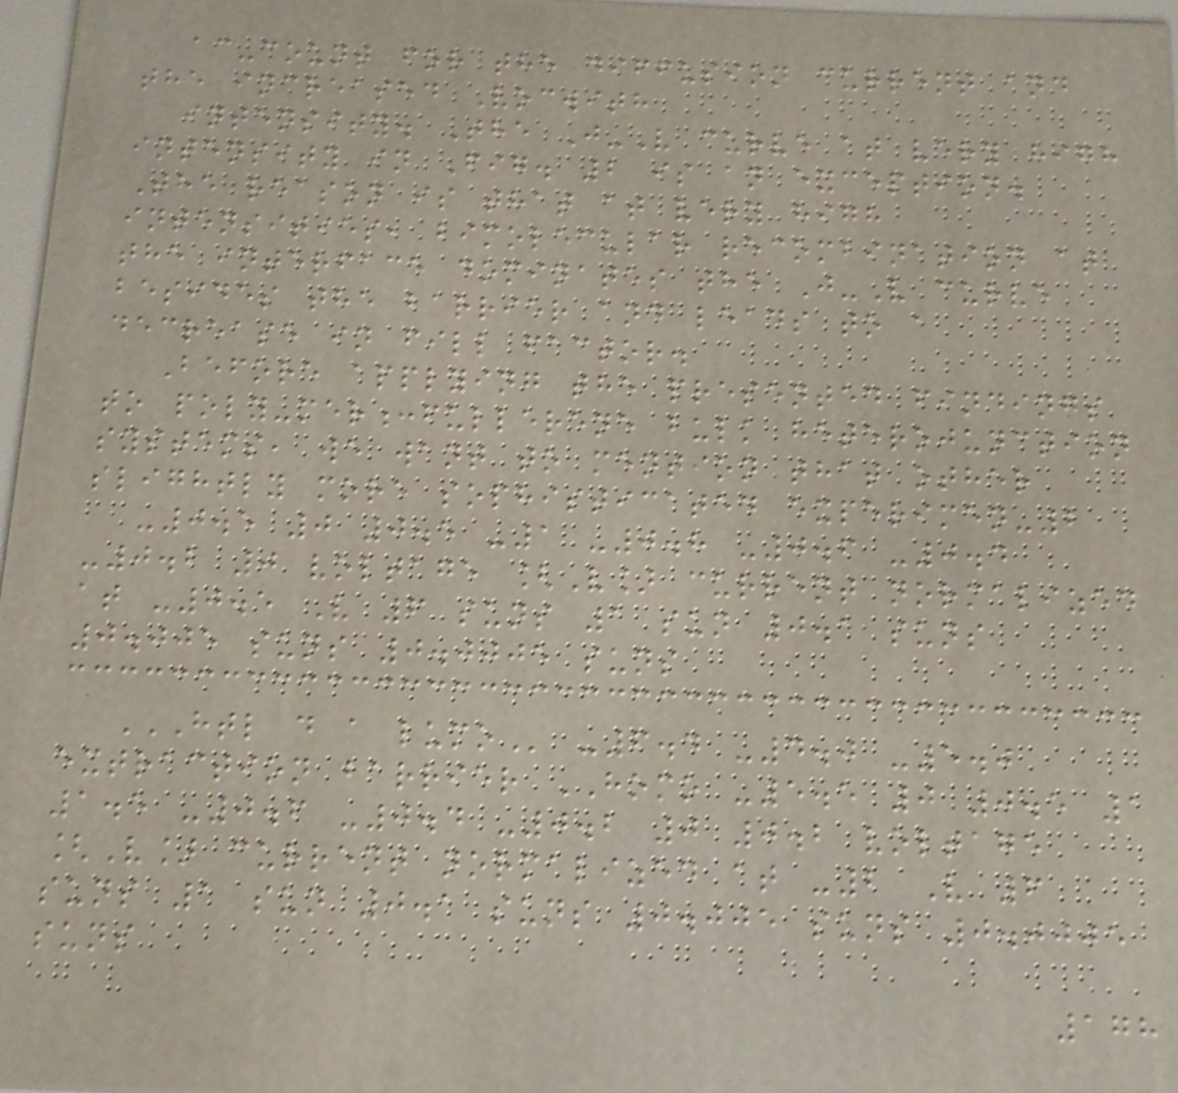ac-count for the diffusion current and
the increased Vocwith
intensity. The J-V curve at very high
intensity in Fig. 2 is an exception.
The reason is that at very high
intensities, bimolecular recombination at
the interface dominates the J-V curve
besides the barrier and leads to a
decrease in fill factor.
Before applying the presented findings
to poly-mer:fullerene bulk heterojunction
systems, we want to mention that other
slightly more sophisticated experimen-2
-0.5 0 0.5 -1 -0.8 -0.6 -0.4
-0.2 0 voltage [V] current normalized
at -0.5 V 6 suns 1 sun 0.1 suns
0.005 suns 0.0005 suns
HTL D A LUMO -6.4 -4.0 -5.0
extraction barrier HOMO -5.5 0 0.5 1
1.5 -0.6 -0.4 -0.2 0 0.2 voltage
[V] current normalized at -2 V 6
suns 1 sun 0.1 suns 0.005 suns 0.0005
suns
178
